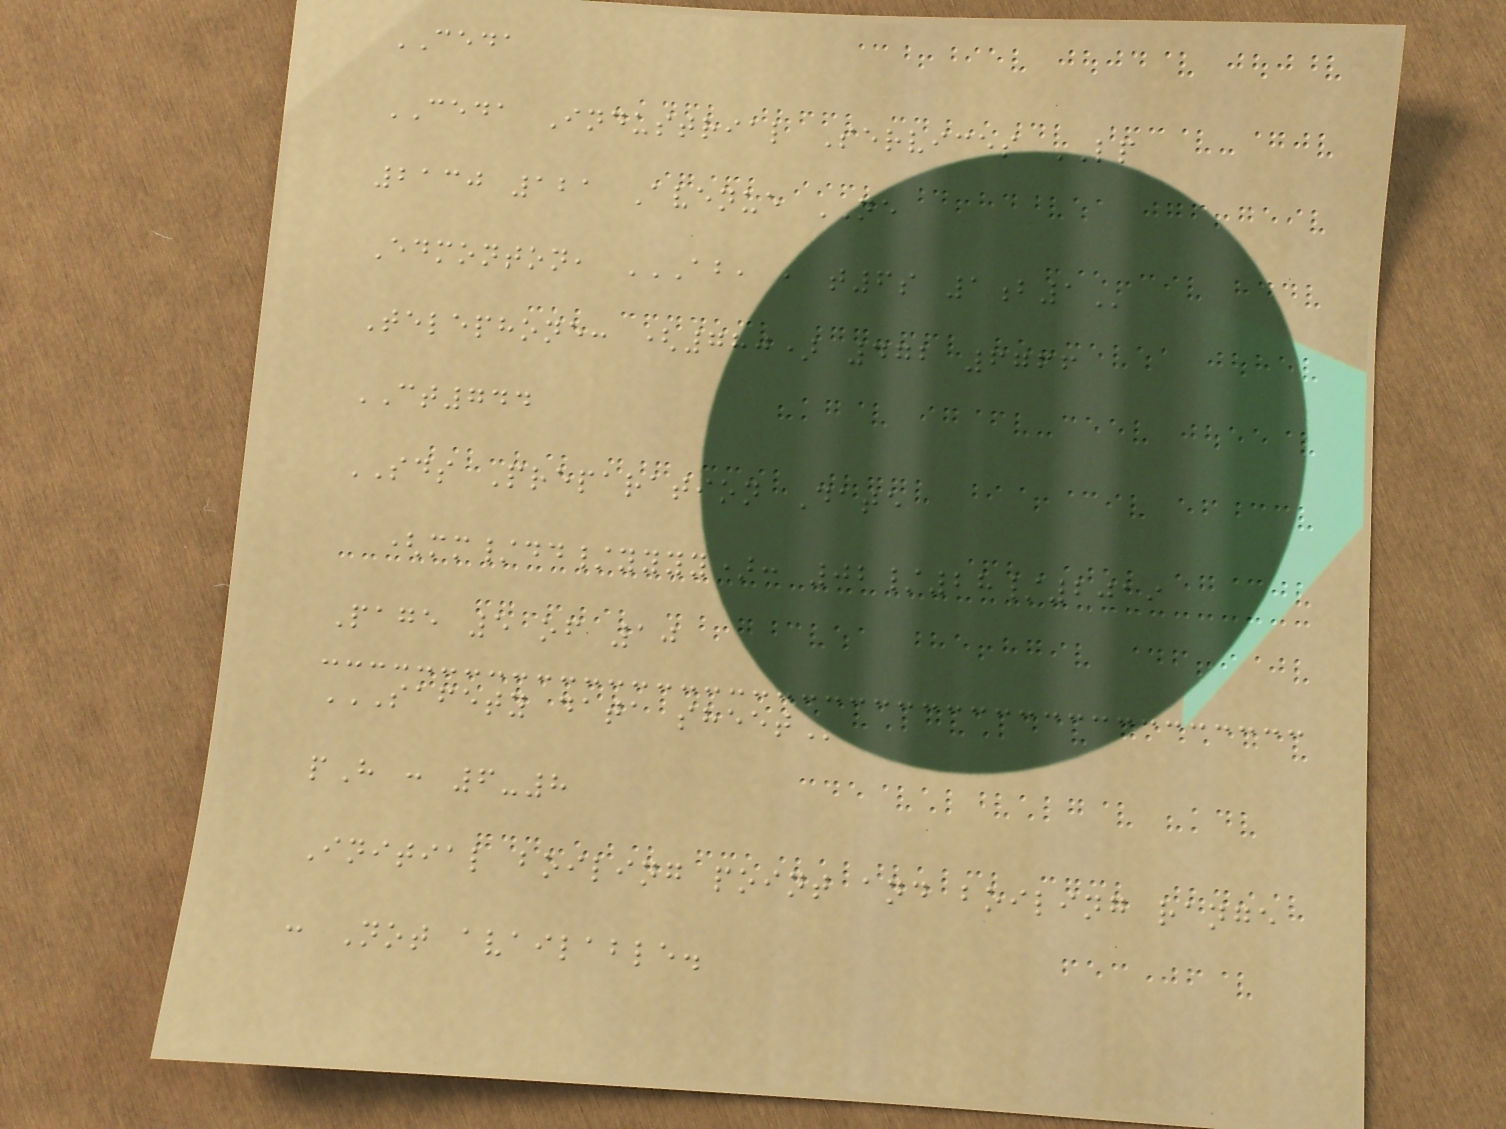CEDA
CEDA Industrial Services LP
2130 121 Avenue NE
Edmonton, AB, , T6S 1B1
Telephone: (780) 472 6766
CT744
SDS Preparation Date
(mm/dd/yyyy): 02/28/2019
Page 5 of 10
SAFETY DATA SHEET
pH : 6-8
Initial boiling point and boiling range
: Not available.
